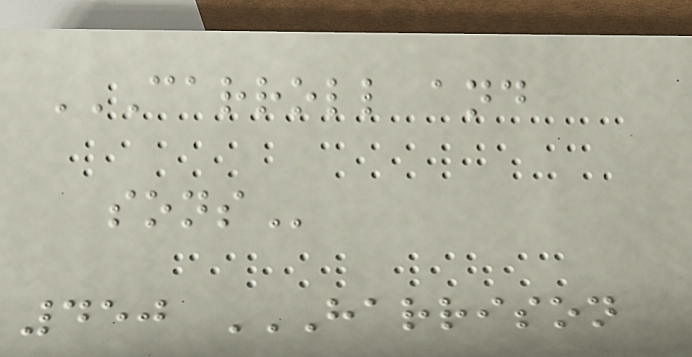CARROLL AND
SONS
450 HARRISON
